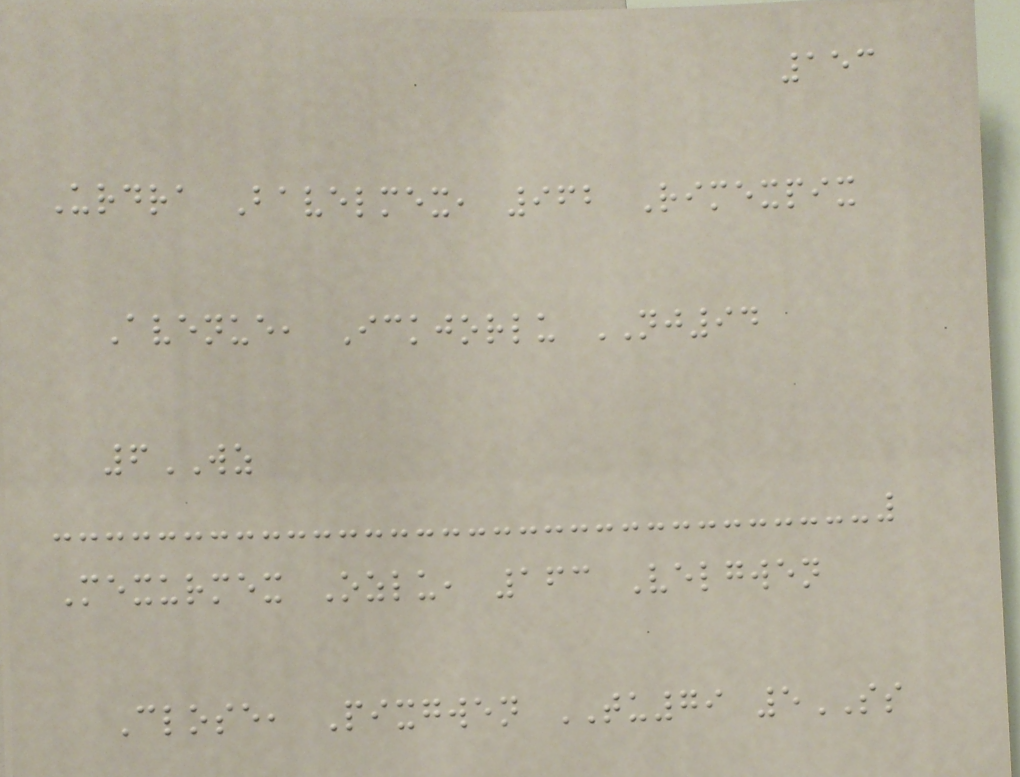153
Urdra Bavelmex, 962 Rimexpix
Avenue, Ickjorlu NJ94
6WZ
Mexurmex Ozlu, 163 Velgwen
Close, Pixgwen TU79 5SS
